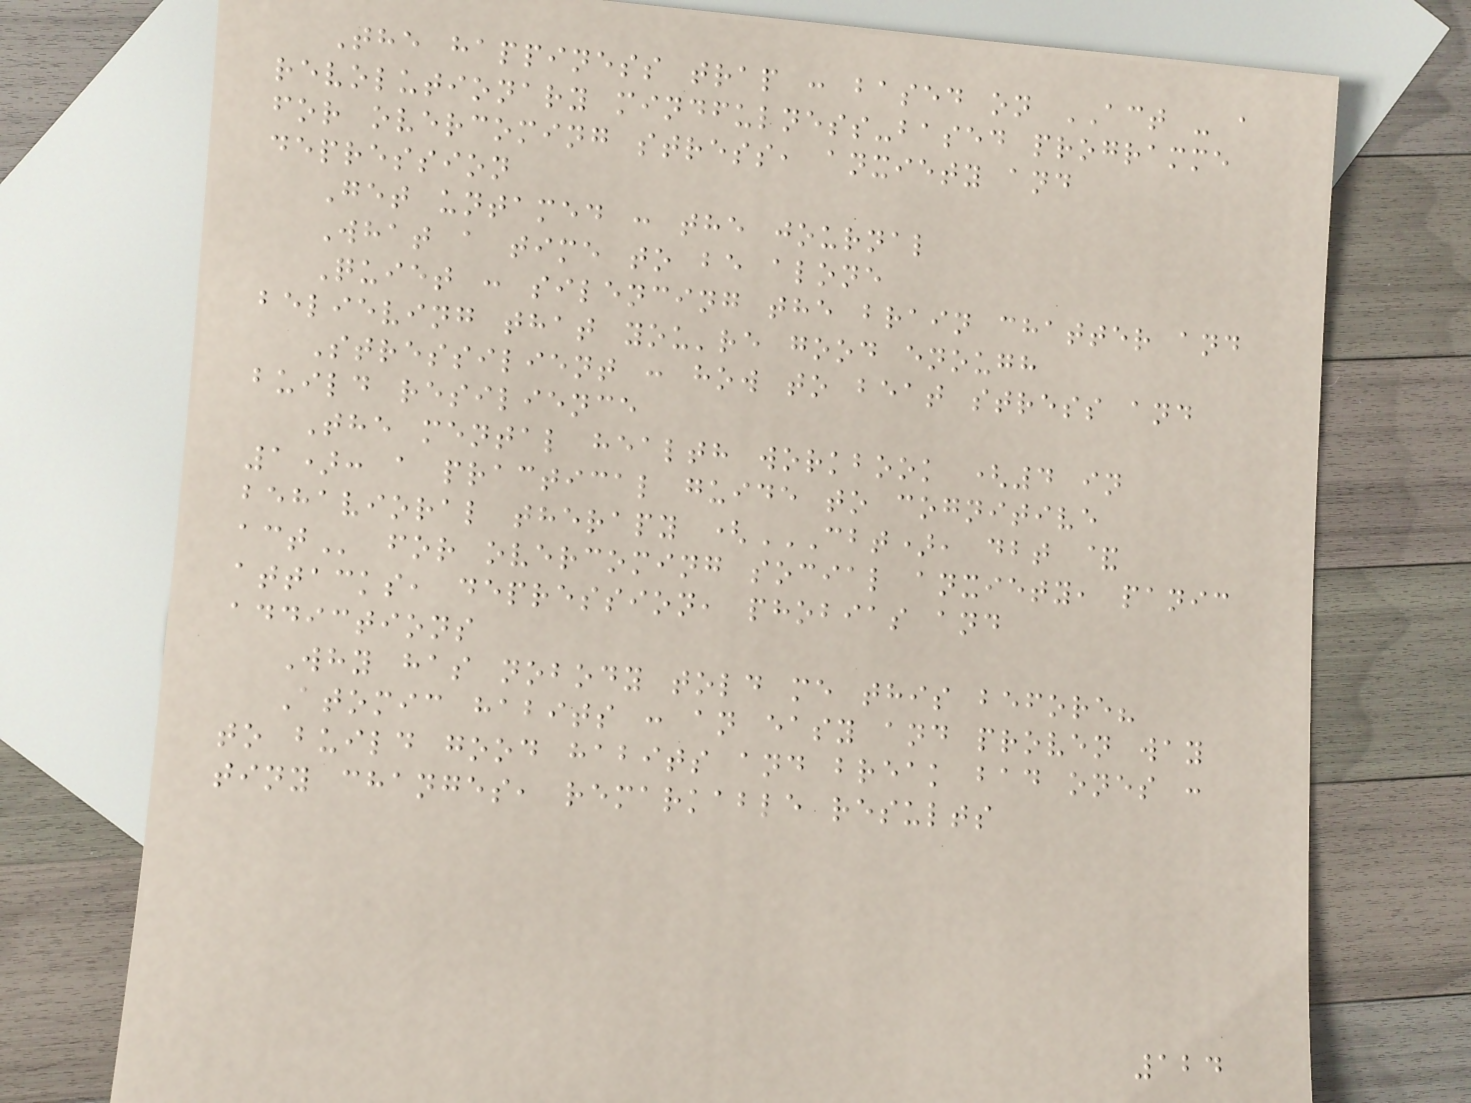The happiness trap : based on ACT - a
revolutionary mindfulness-based programme
for overcoming stress, anxiety and
depression
Get untamed : the journal
What a time to be alone
Quiet : silencing the brain chatter and
believing that you're good enough
Stressilient : how to beat stress and
build resilience
The mental health workbook (4 in
1): a practical guide to cognitive
behavioral therapy (CBT), DBT &
ACT for overcoming social anxiety, panic
attacks, depression, phobias and
addictions
Why has nobody told me this before?
Atomic habits : an easy and proven way
to build good habits and break bad ones :
tiny changes, remarkable results
124
